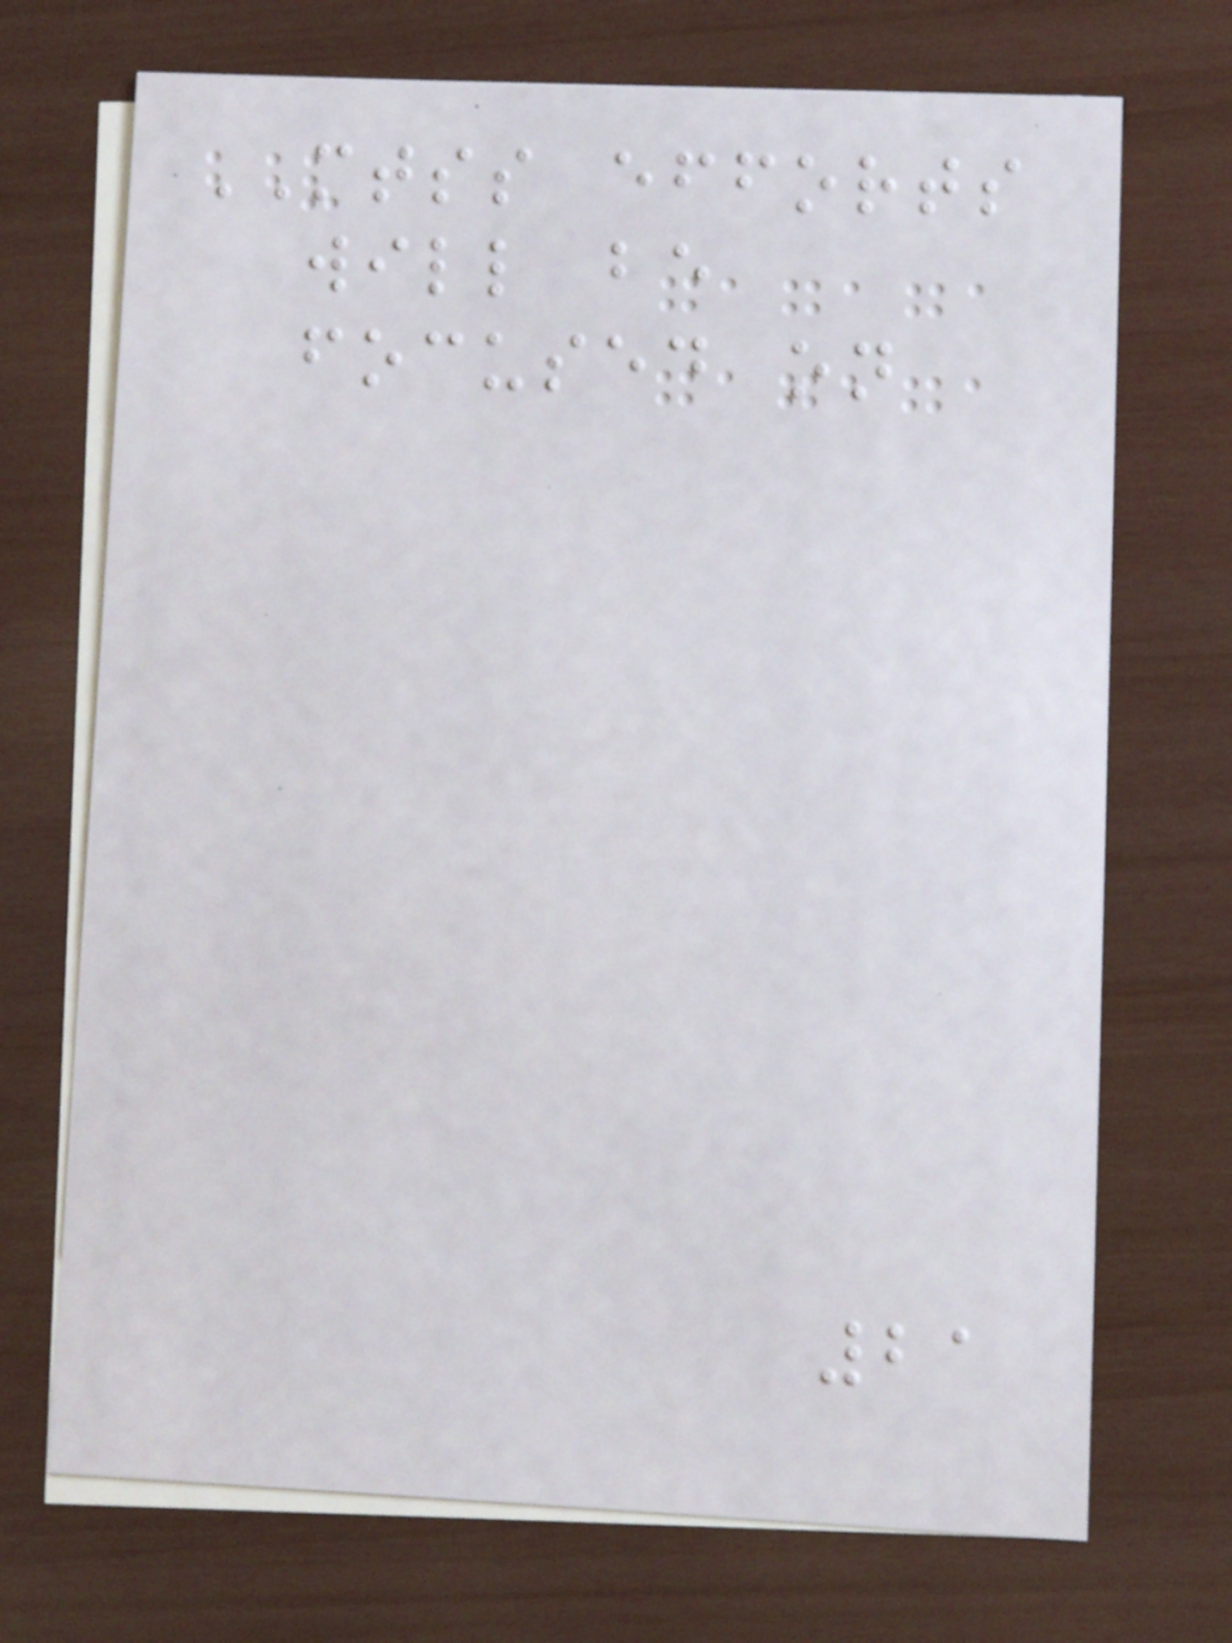MTSS efforts
will be
focused on
21
